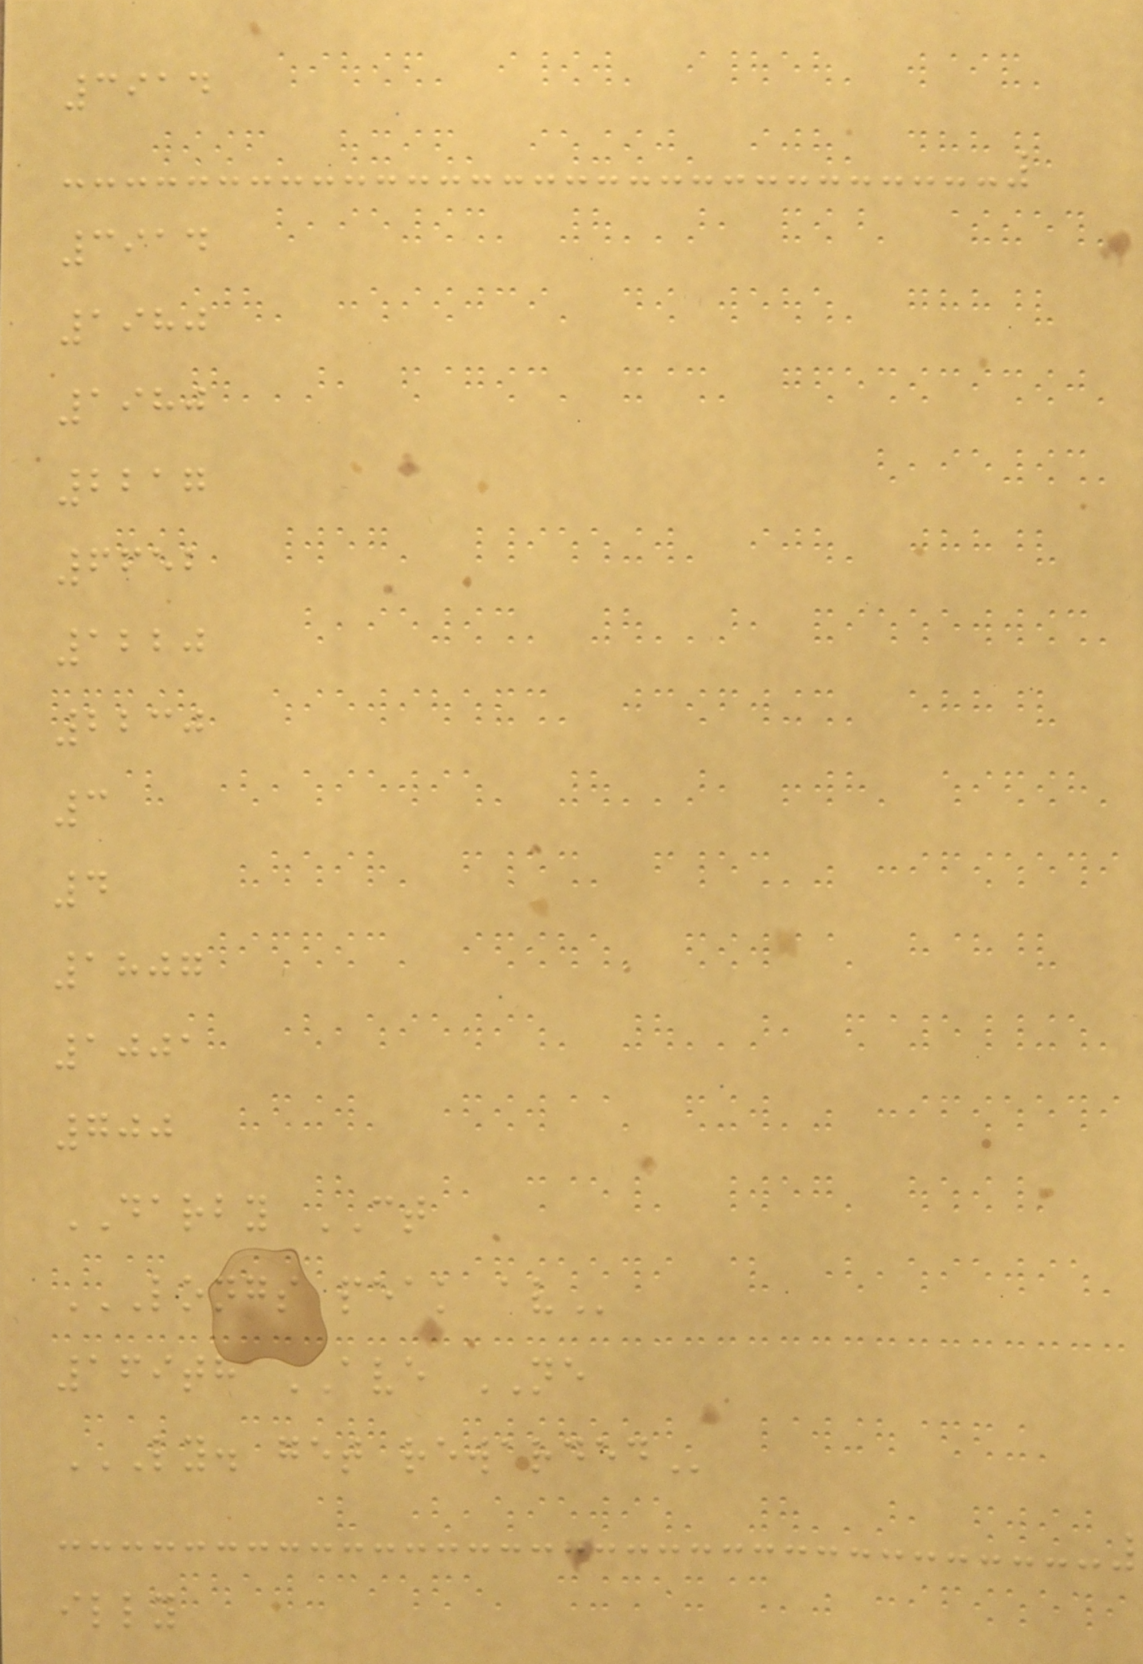3914
3914
1980
1980
2217
6652
1220
2230
3
4
1807
1001
700
DARBY CT
LONGS PEAK AV
169th AVE NE
LY. GET REWARDED
illy
